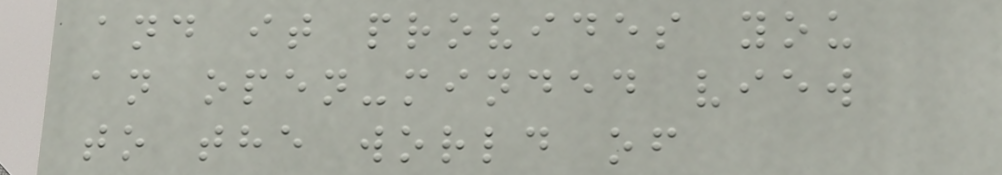and it provides you
an open-minded view
to the world of
